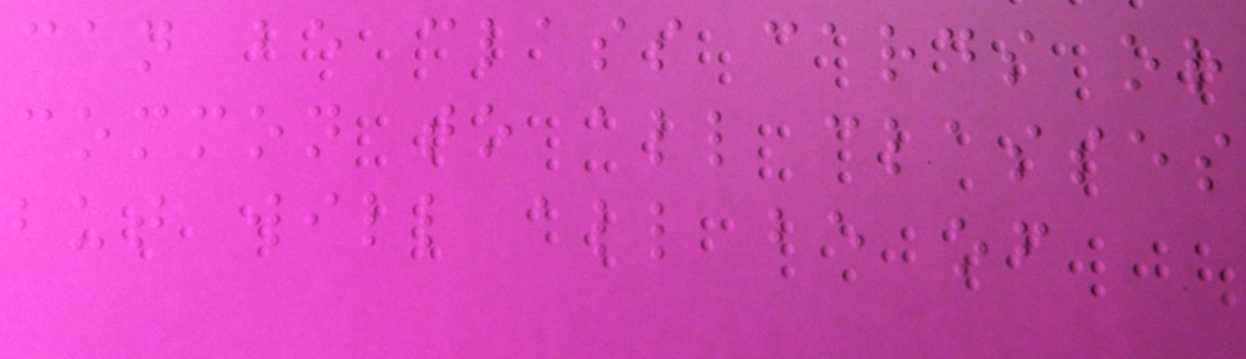can be class cards or
common to all classes
but will all be of
